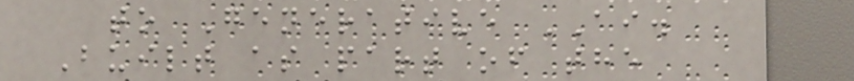to Generative AI.
Built as part of the
